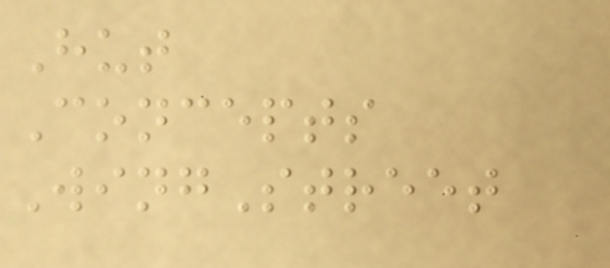Hut
Concepts
WingStreet
